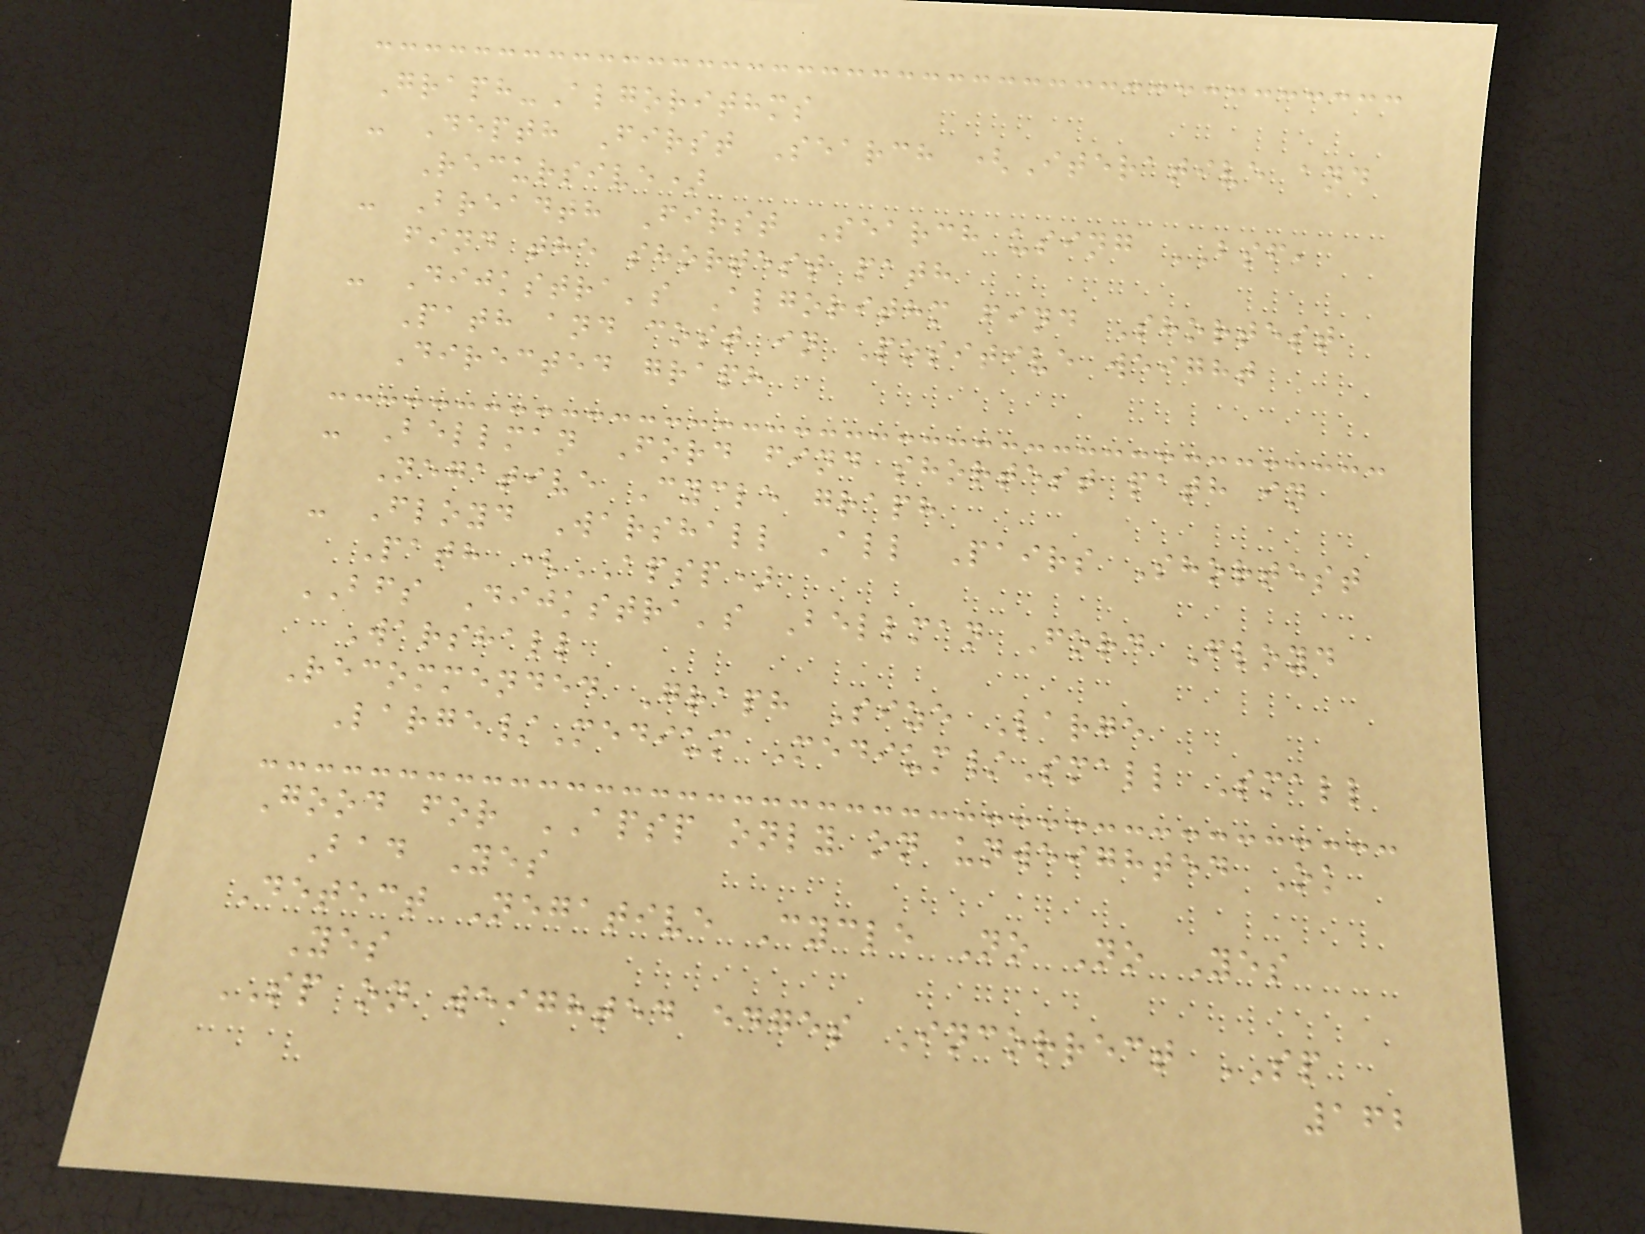Graph-Algorithms
- Depth First Search (Iterative and
Recursive)
- Breadth First Search using BSF,
find the shortest path
- Dijkstra's Algorithm find Shortest
Path and cost in Positive weight
Directed graph
- Bellman Ford find shortest path in
Negative Cycle graph
- Floyd Warshall All Pairs Shortest
Path (APSP)
BFS Dijkstra's Bellman Ford Floyd
Warshall
Recommended Graph Size Large
Large/Medium Medium/Small Small
Good for APSP only on unweighted Ok
Bad Yes
Detect Negative Cycle No No Yes
Yes
SP on weighted edges Incorrect SP
162
